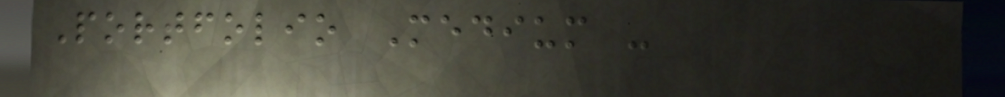Portfolio Medium -
